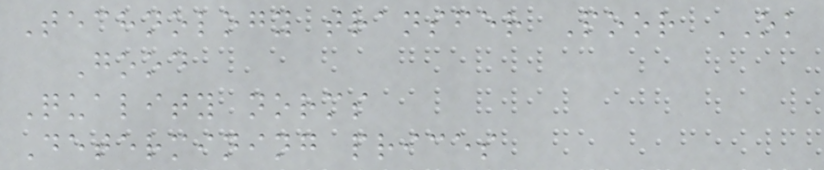Technology transfer Poor OK
Good
Quality norms
Determining prices
